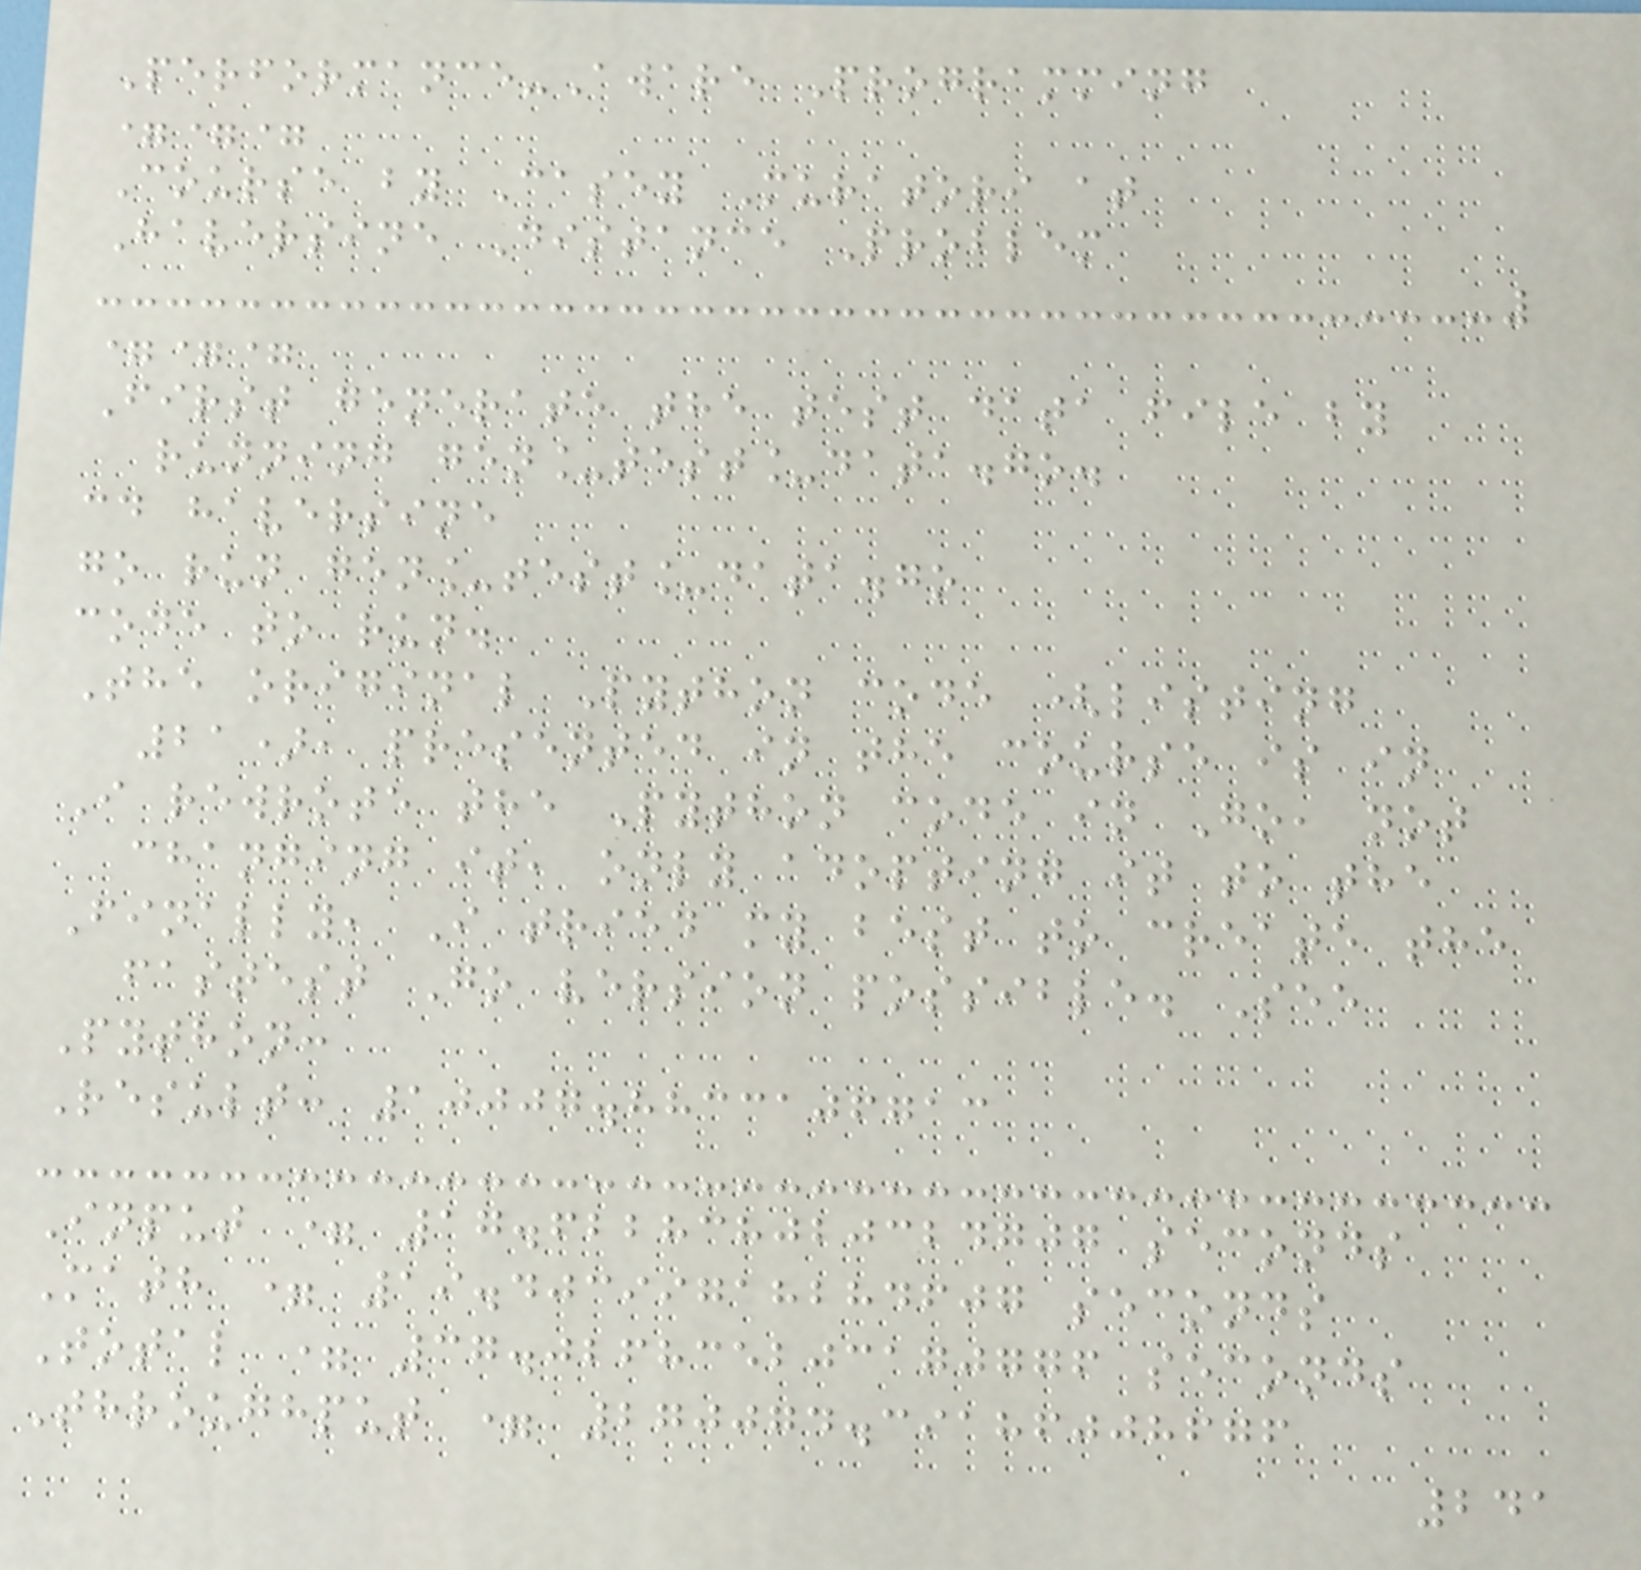Performance-Aware Programming
===
Course by Casey Muratori at
Haversine Distance Problem
===
First generate the test data file by
running gen_test_data.go.
cd haversine
go run gen_test_data.go
code to run.
The original Python code (listing
21), presented in the course is in
I rewrote the Python code in Go, not
changing it, only adopting it to the
Finally, I tried my best to create the
fastest Go version possible. See
Python:
Result: 10007.8833106713
Input = 17.622838020324707 seconds
Math = 19.40399718284607 seconds
Total = 37.026835203170776 seconds
Throughput = 270074.39186008676
241
